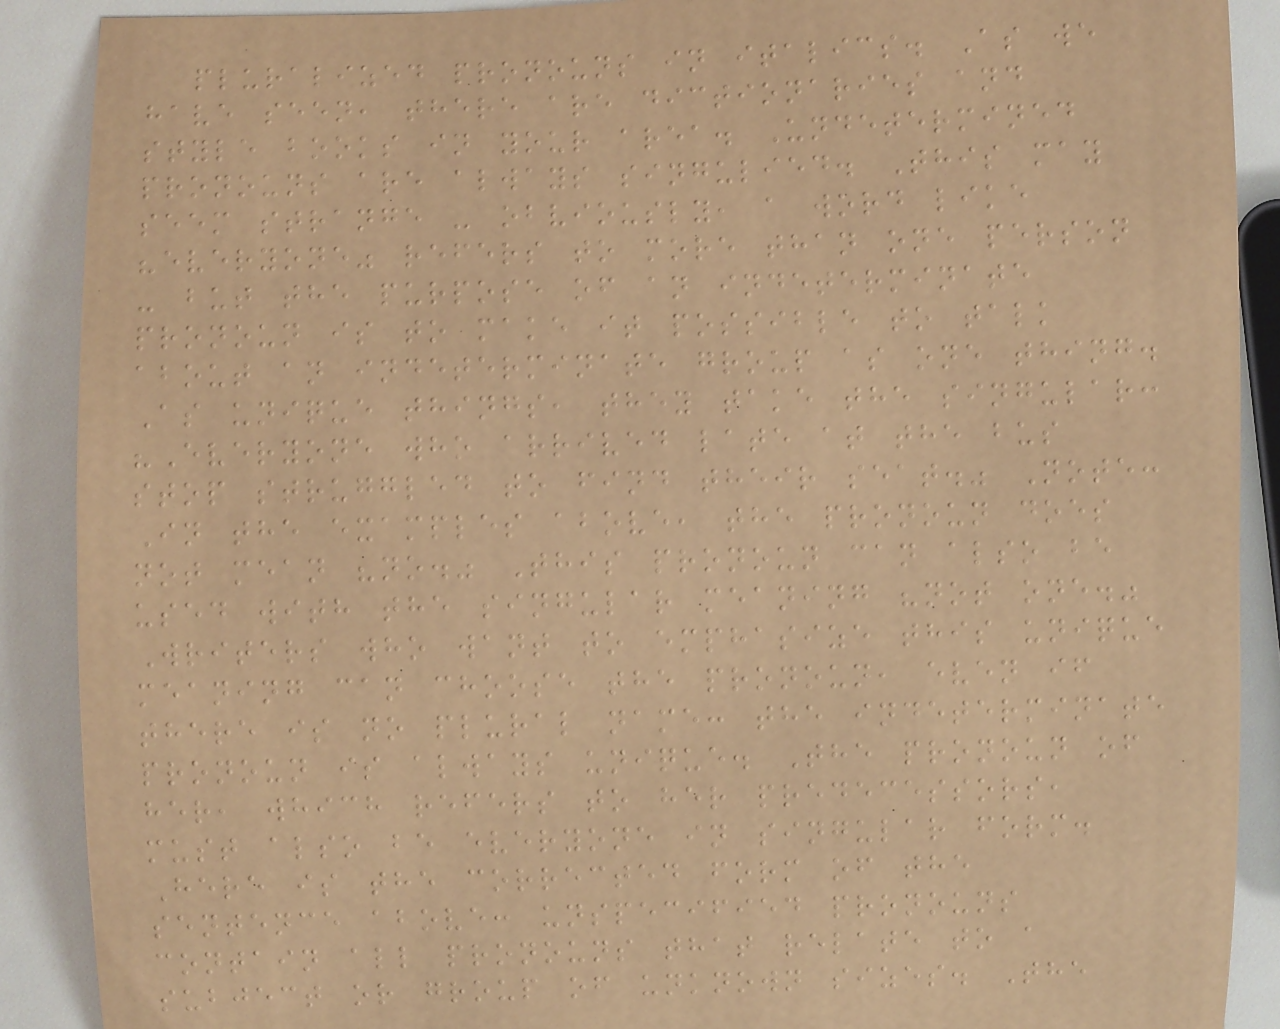pluralized pronouns in italics. As we
have seen, there are dictionaries and
style books in your area. Undetermined
pronouns are always singulied. This may
seem strange - obviously, a word like
"everyone" refers to more than one person
- but the purpose of an indeterminate
pronoun is to make it possible to talk
about an indeterminate group as one thing.
As unique things, they take the singular:
"Everyone who arrived late at the bus
stop struggled to find their seat." Note:
In the examples above, the pronoun does
not mean "no." This pronoun can also be
used with the singular meaning "not one."
Writers who want to emphasize this unique
meaning can choose the pronoun, even if
there is no plural name: the indeterminate
pronoun is always unique. The pronoun of
her, which refers to her predecessors,
must also be everyone in singular form.
Here is the corrected form of the
sentence above: unspecified pronouns
contain all pronouns that relate to a
subject or group of unknown sizes. The
